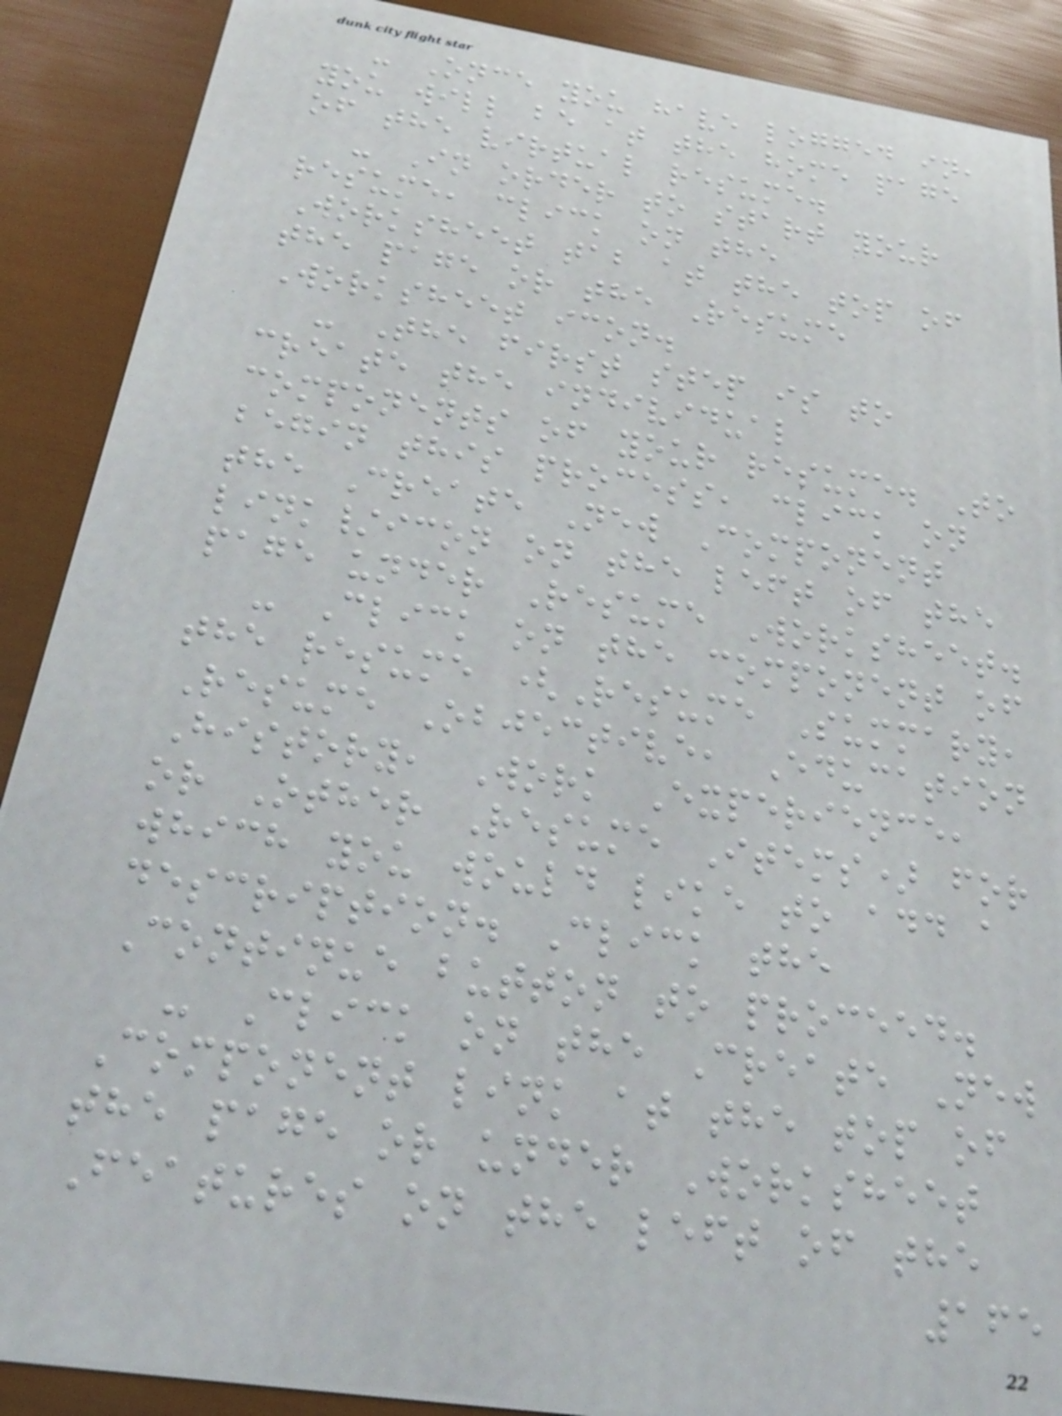- Once you have logged in,
you will be at the home page
of the virtual resume.
- In order to start your
resume, click on the
Worksheet tab at the top of
the page or the Resume
Worksheet icon.
- The first step is to
create the individual
components of your resume. To
begin this process, click on
the Create New Component
link/icon on the left of the
page under Resume Worksheet.
- Click on the component of
the resume (Resume Summary,
Resume Objective, Education
History, Work Experience,
or Other Resume Items) for
which you would like to add a
description. Click the
Continue button to proceed.
- Click on the Create New
Component link at the top of
the page or under Worksheet
Features on the left of the
165
